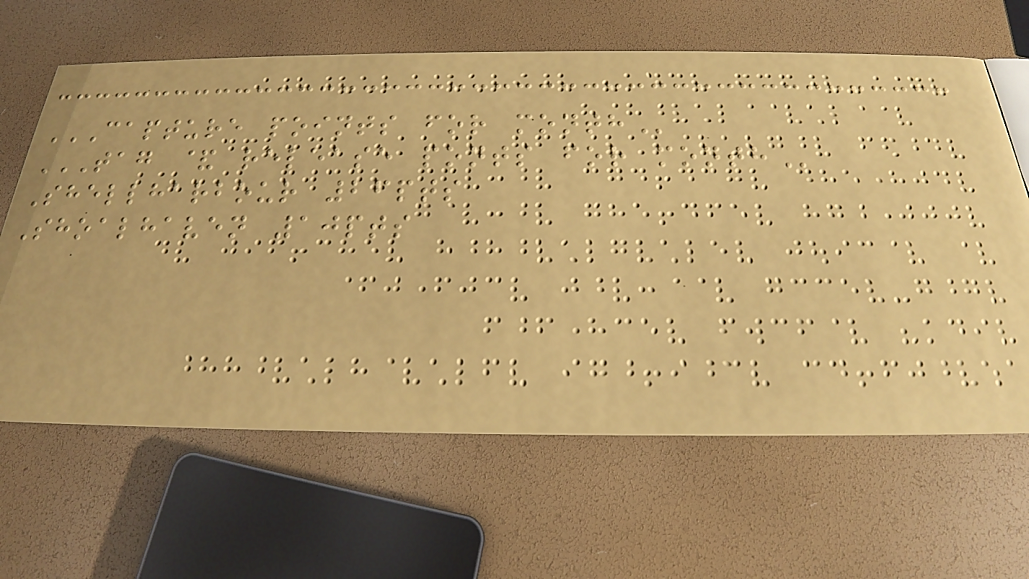CAPTURE POINTS FOR MONTH
TAG & RELEASE PONTS FOR MONTH
Shellharbour 26pts
Shoalhaven 10pts
